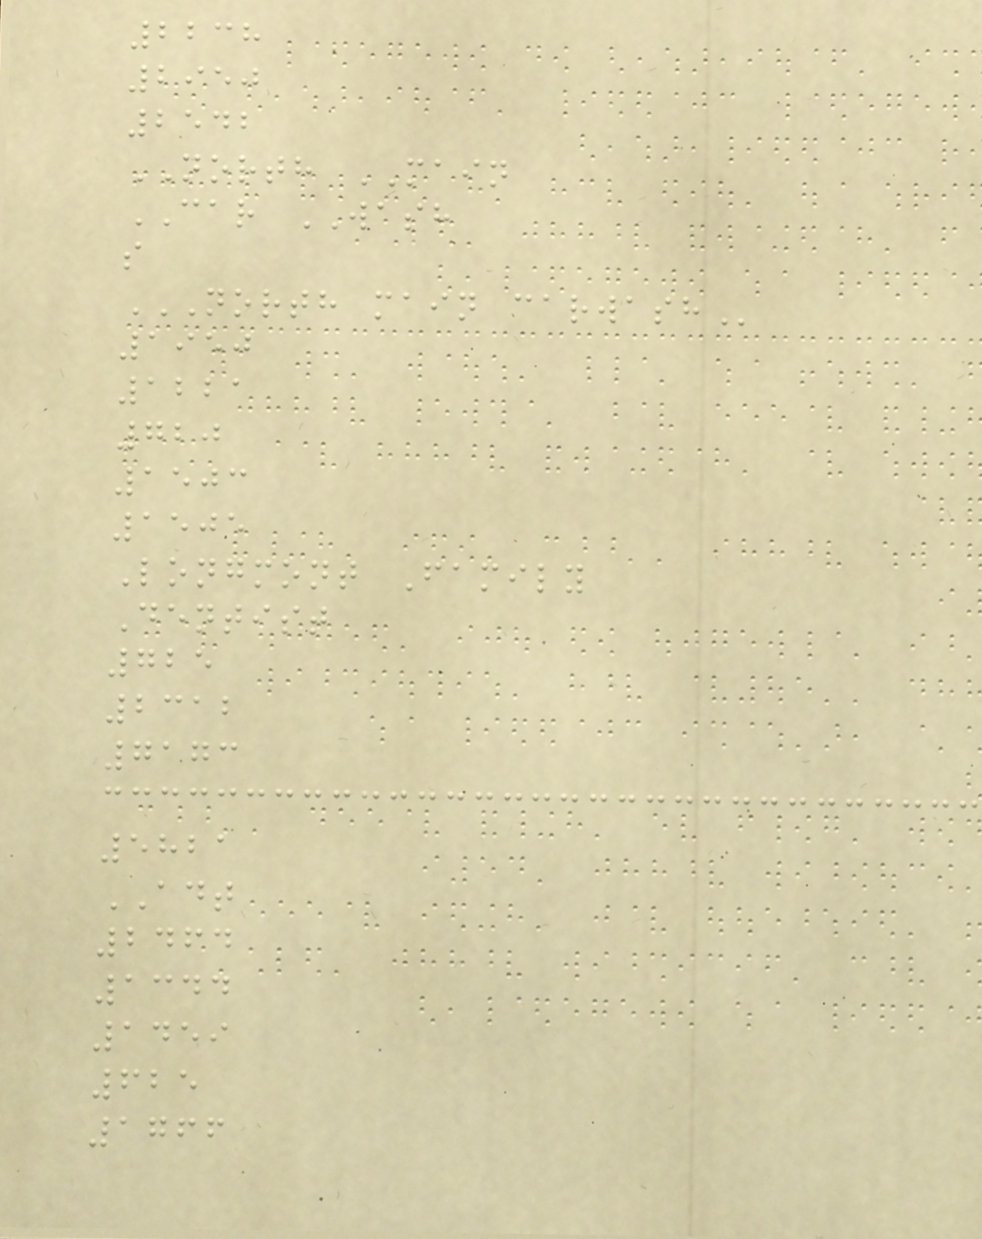2238
2950
2542
NORTH MAIN
CAR WASH
s
NORTH MAIN CARWASH
1950
1221
720
1503
1505
Longmont Family
Dentist
725
2312
7173
5821
ADT
2464
1344
1459
625
1766
